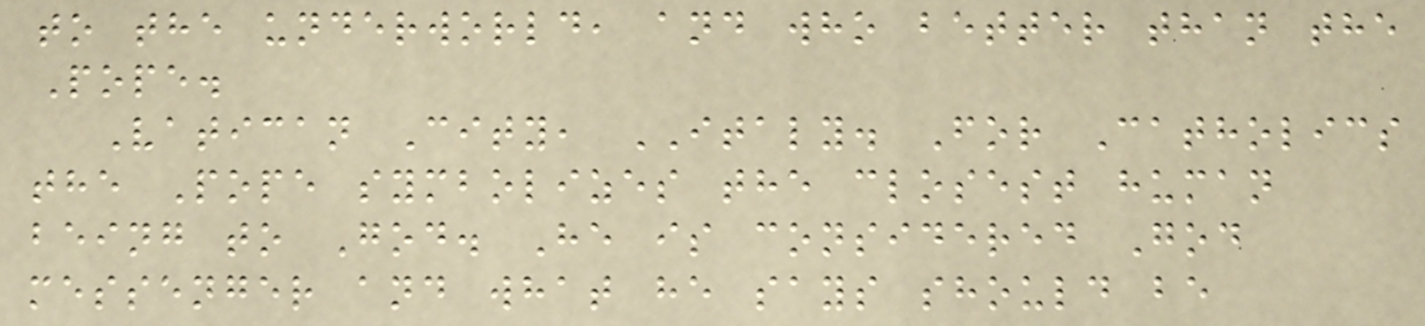to the underworld, and who better than the
Pope.
Vatican City, ITALY. For Catholics
the Pope symbolizes the closest human
being to God. He is considered God
messenger and what he says should be
